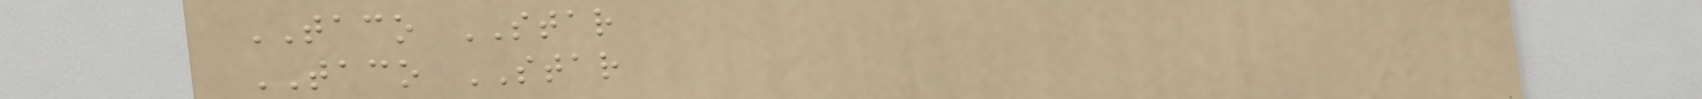TACO STAR
TACO STAR
